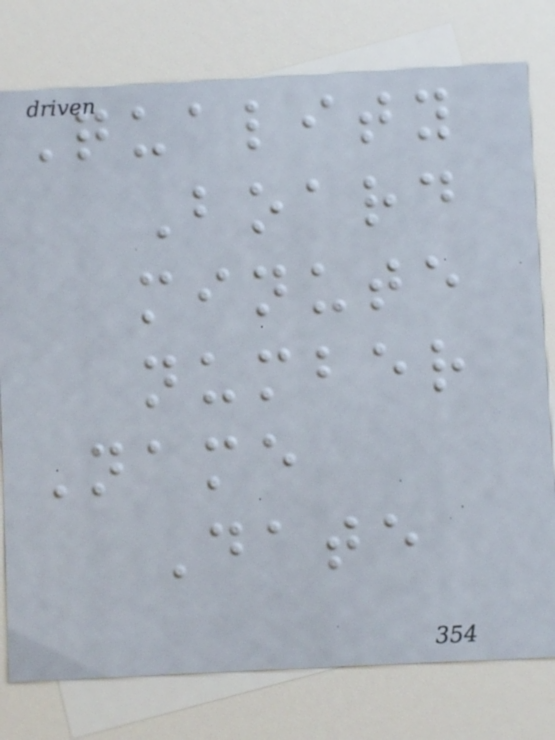Quality
Board
minute
number
Name
Date
